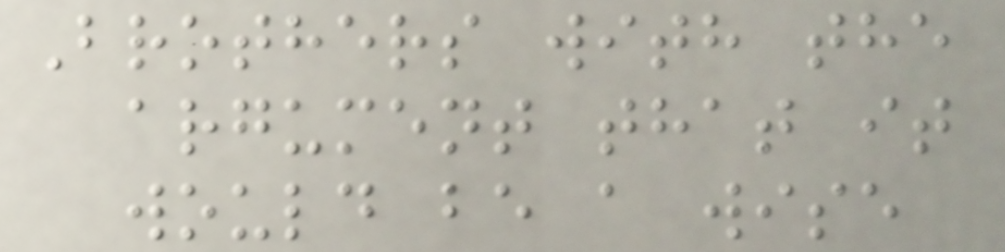Brothers with the
argument that it
would be a wise
